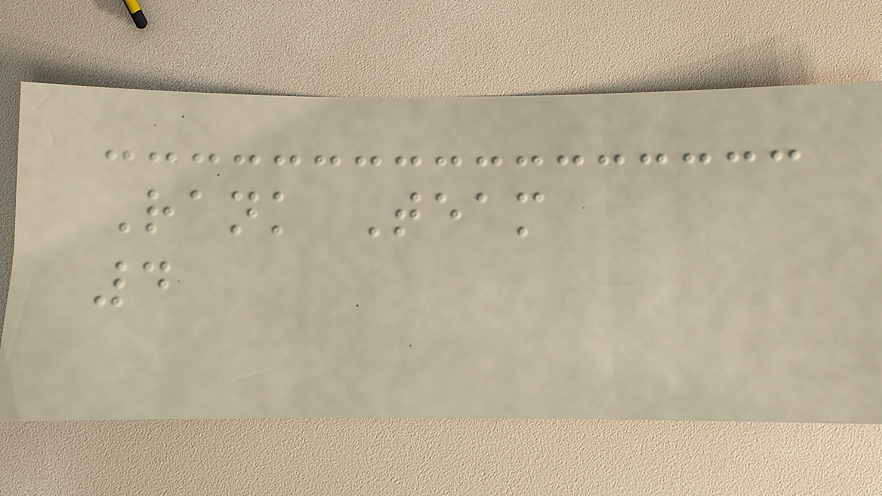Rank Team
4
